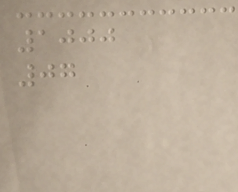1000
07
